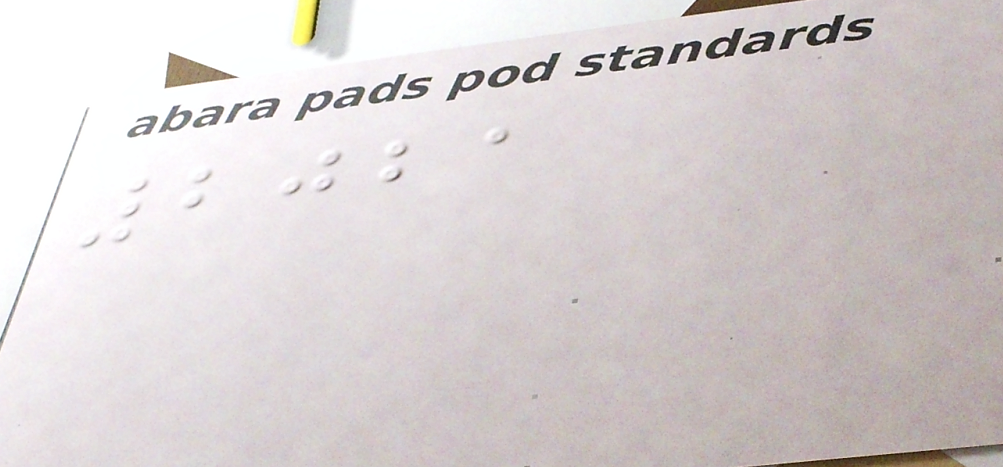2021
